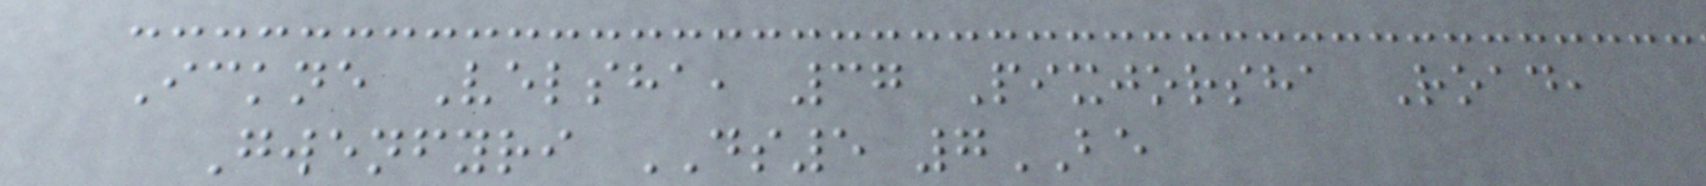Ickne Velsha, 37 Pixjorsha Road,
Gwenfyri DS5 7BE
